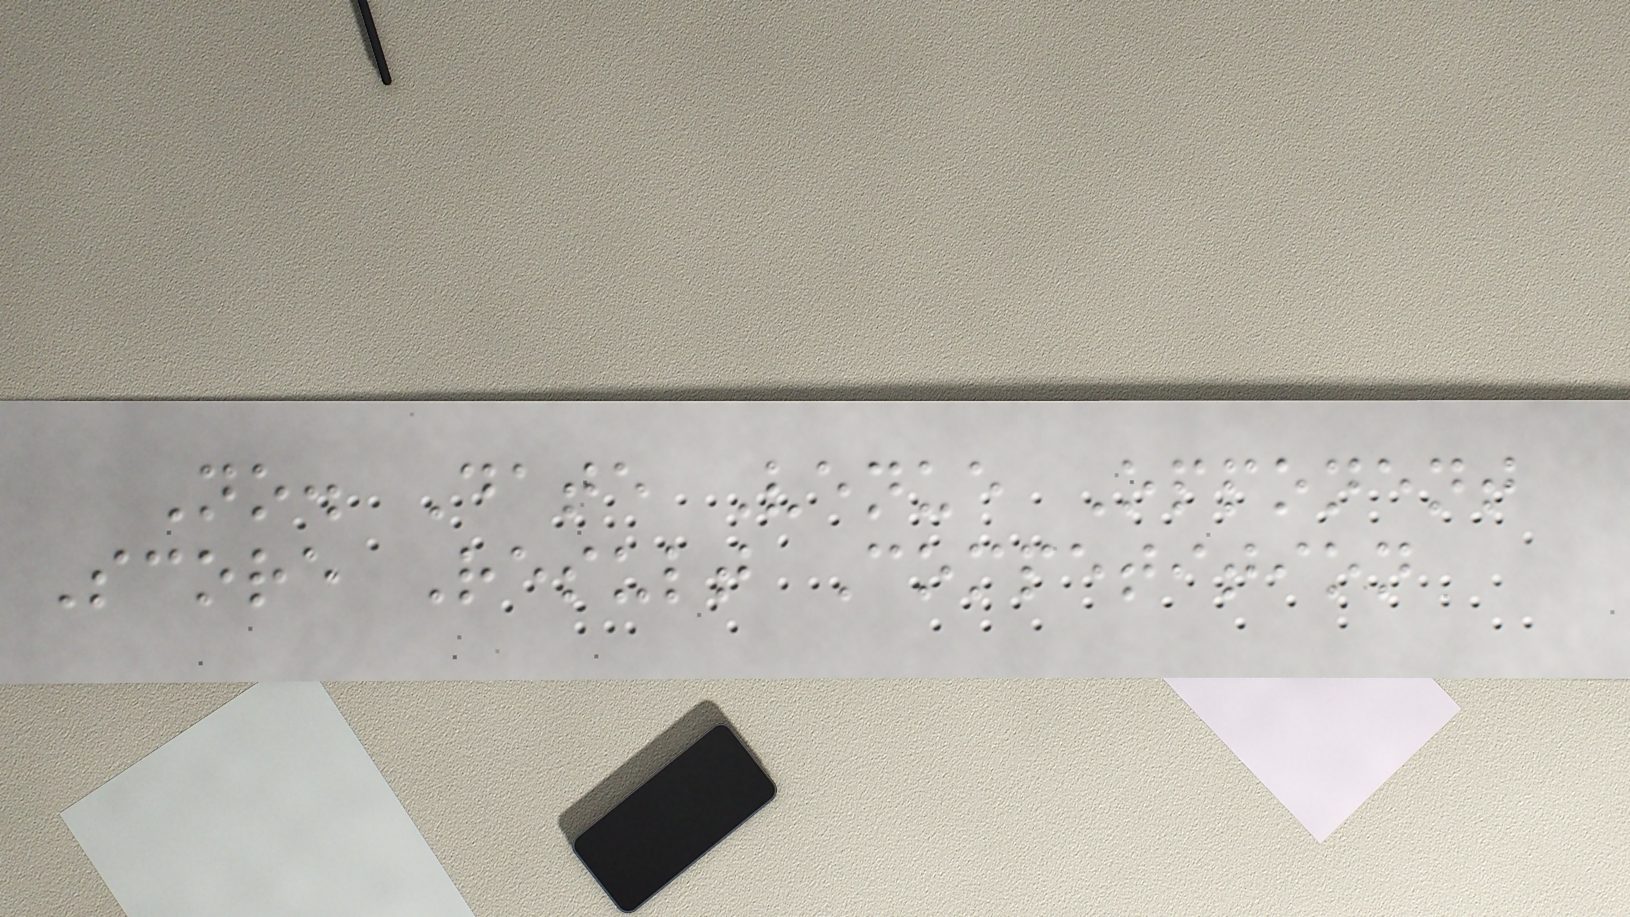No. Date Venue Opponent
Score Result Competition
